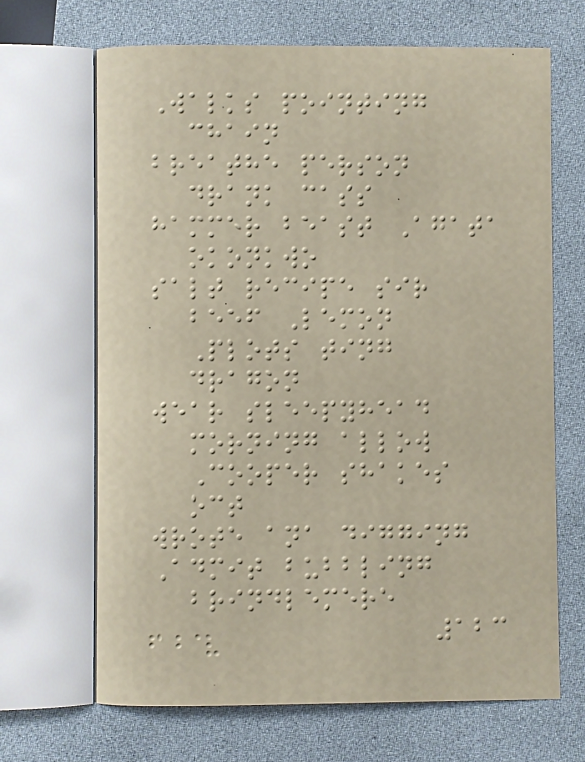Walks pointing
chain
breathe person
drank cass
hammer beast Agata
okonkwo
salt recipe sir
beef Lemon
Plots ting
dragon
wear sleepyhead
morning allow
Cooper shakes
oct
wrote ana digging
Admit bubbling
brindlemere
123
